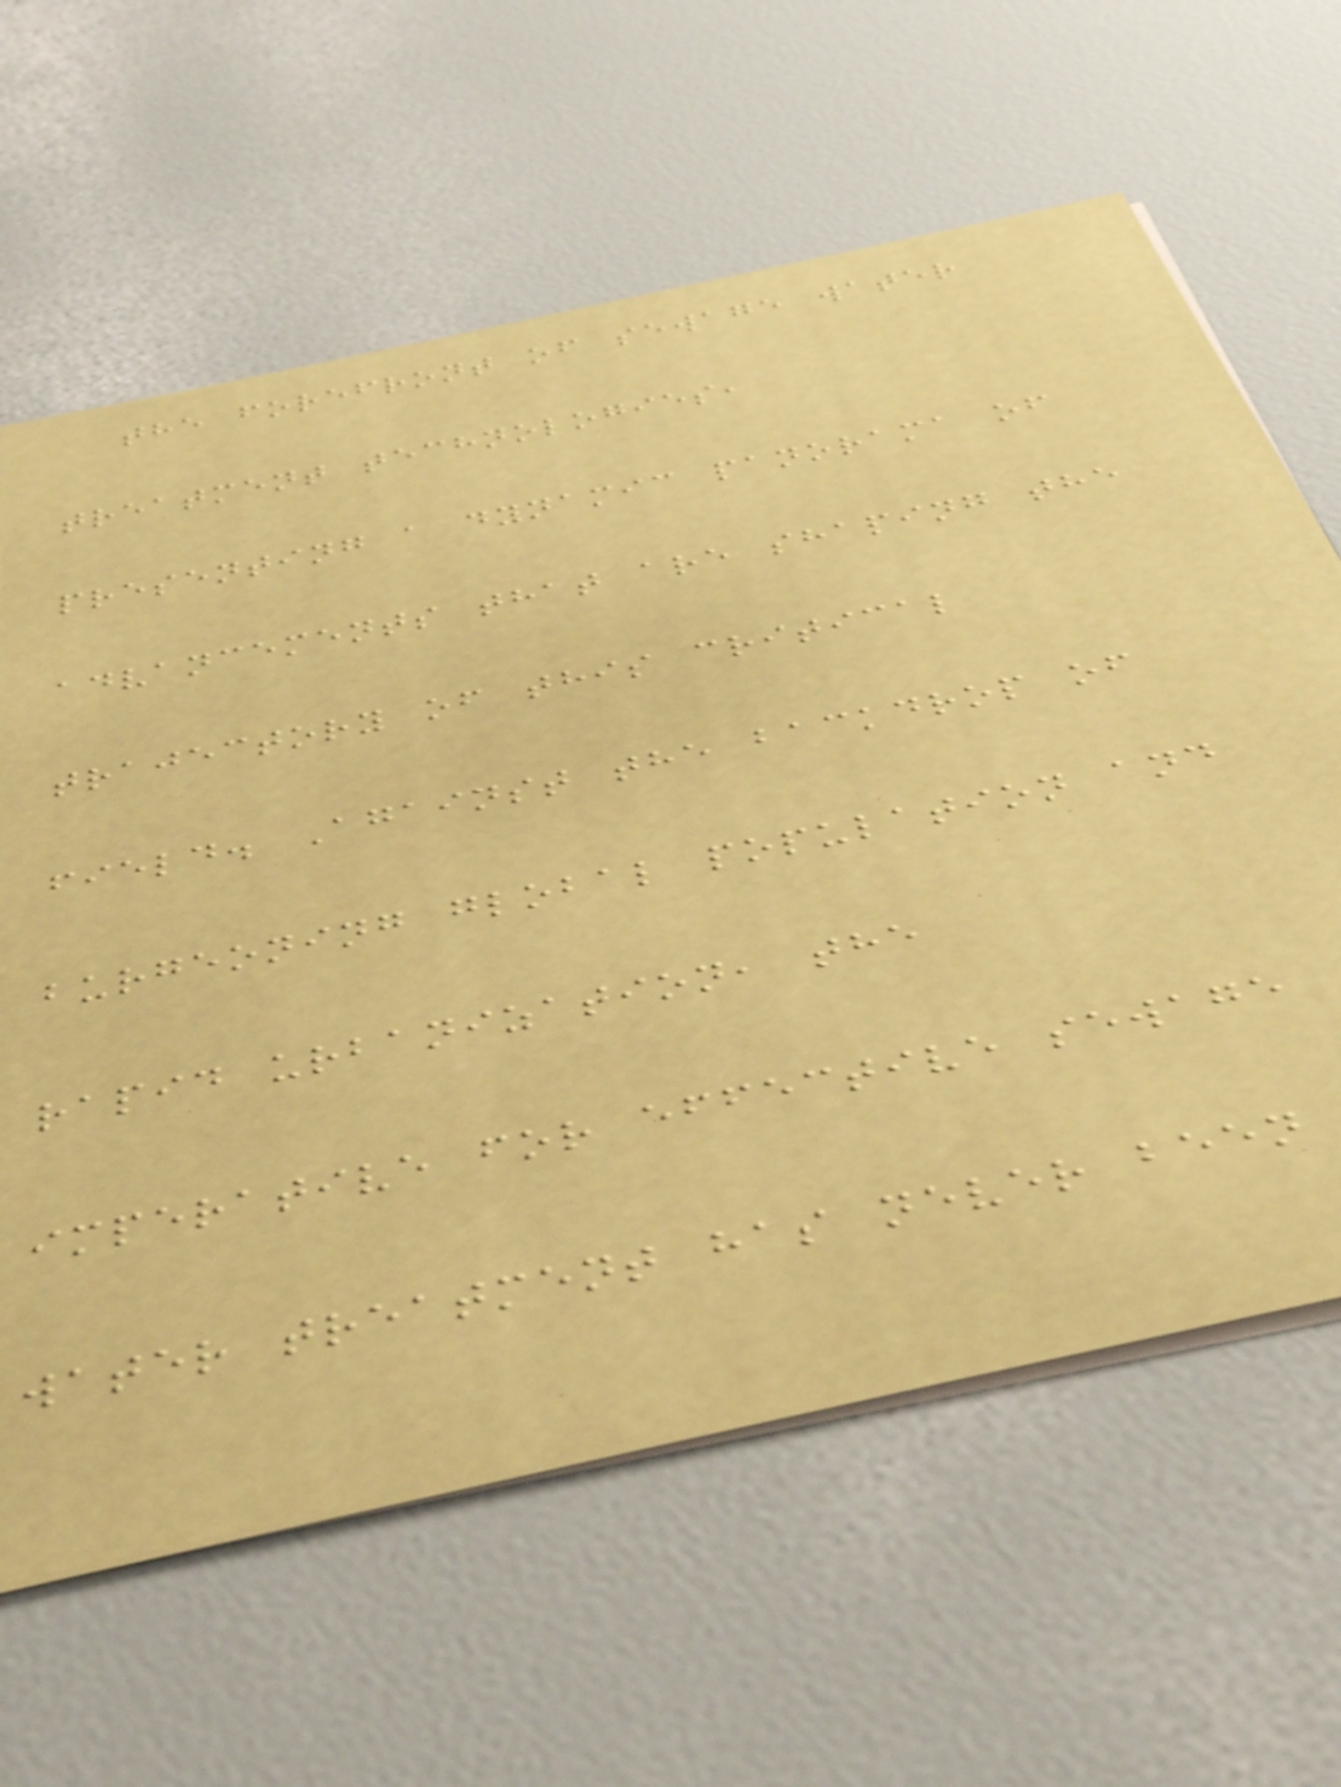the forefront of sewage water
treatment technologies,
presenting a dynamic panorama of
advancements that are shaping the
trajectory of this critical
field. Against the backdrop of
burgeoning global population and
rapid urbanization, the
imperative for effective sewage
water treatment has never been
